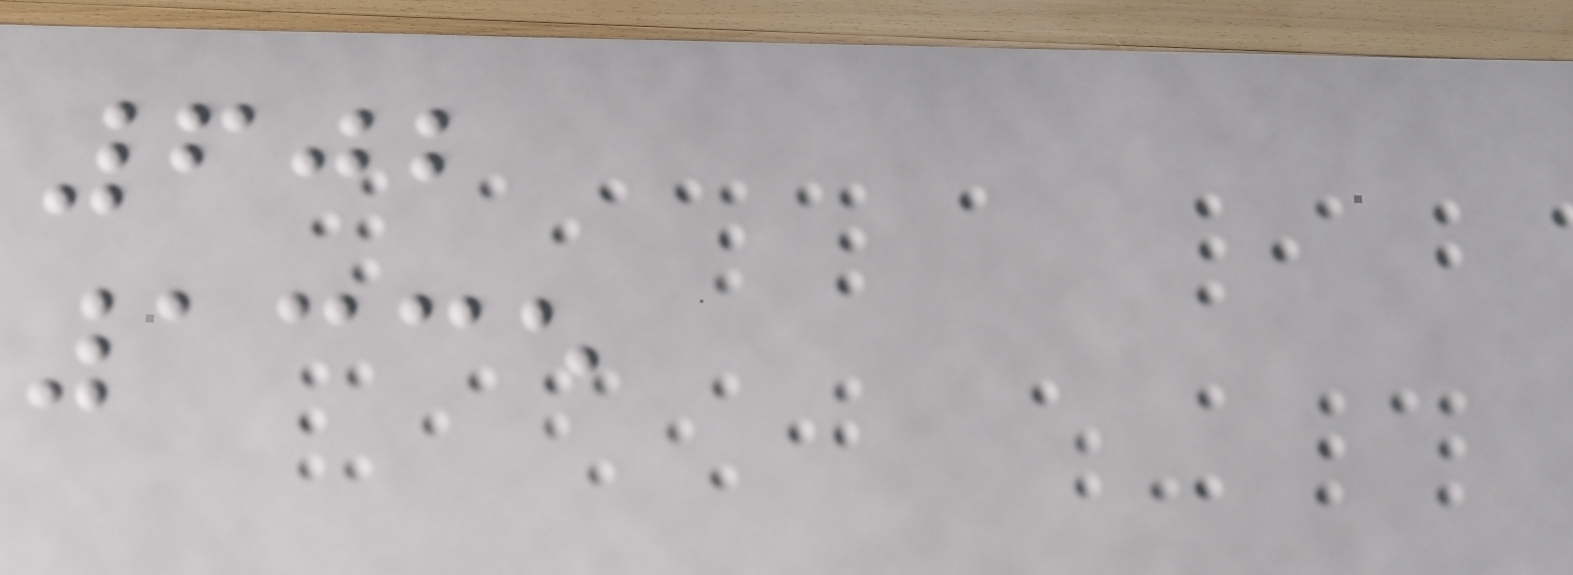602
1335
